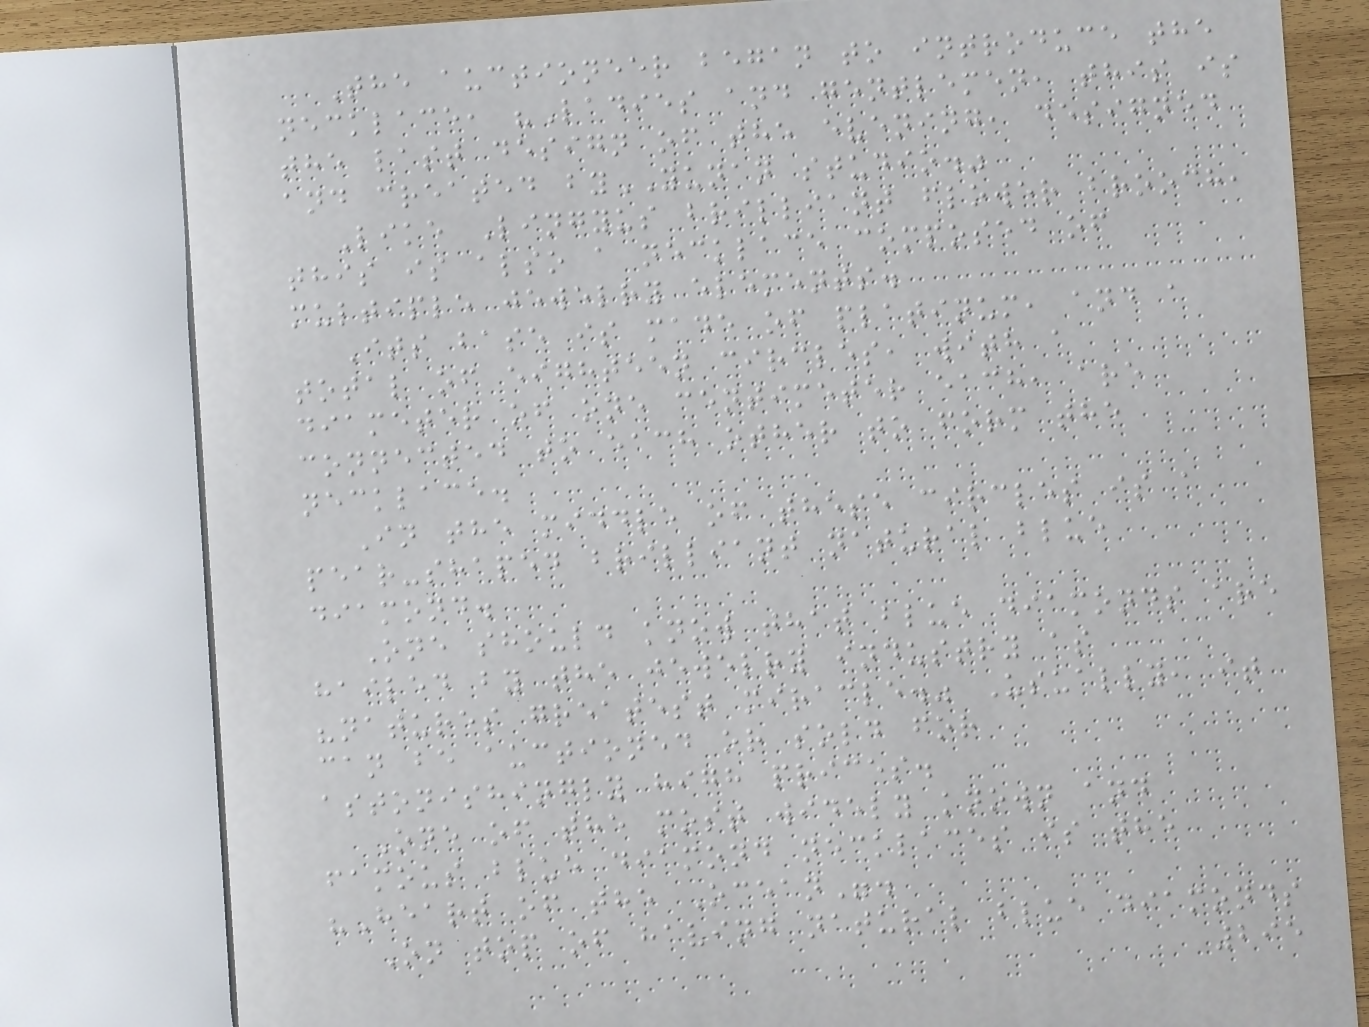The auctioneer began to introduce the
necklace, "Ladies and gentlemen, this is
the last design of the evening, designed
and created byYUNAN studio."
Like Lingyus brilliant flower brooch,
this is also a necklace composed of
multiple jewelry elements.
Its base is made of platinum, and a
total of eighteen circles, with a
diameter of one centimeter each, are
connected to each other to form the
necklace.
In the middle of these circles is a
pear-shaped brilliant natural blue
diamond.
One should know that blue diamonds are
hailed by the jewelry industry as
"natures greatest miracle." Usually, it
can be auctioned or sold for
astonishingly high prices.
One of the most widely known and
famous blue diamond necklaces is the
"Heart of the Ocean".
On top of having natural blue diamonds
295
